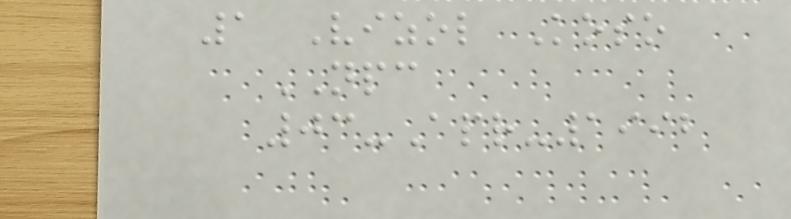1 Vizol Koso
NPC
03-Apr-1992
